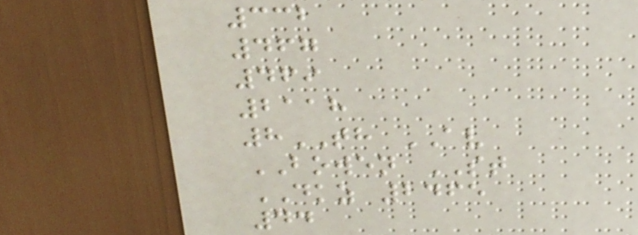332
467
469
2118
8TH AV
BOWEN ST
DKZ 2465
44
